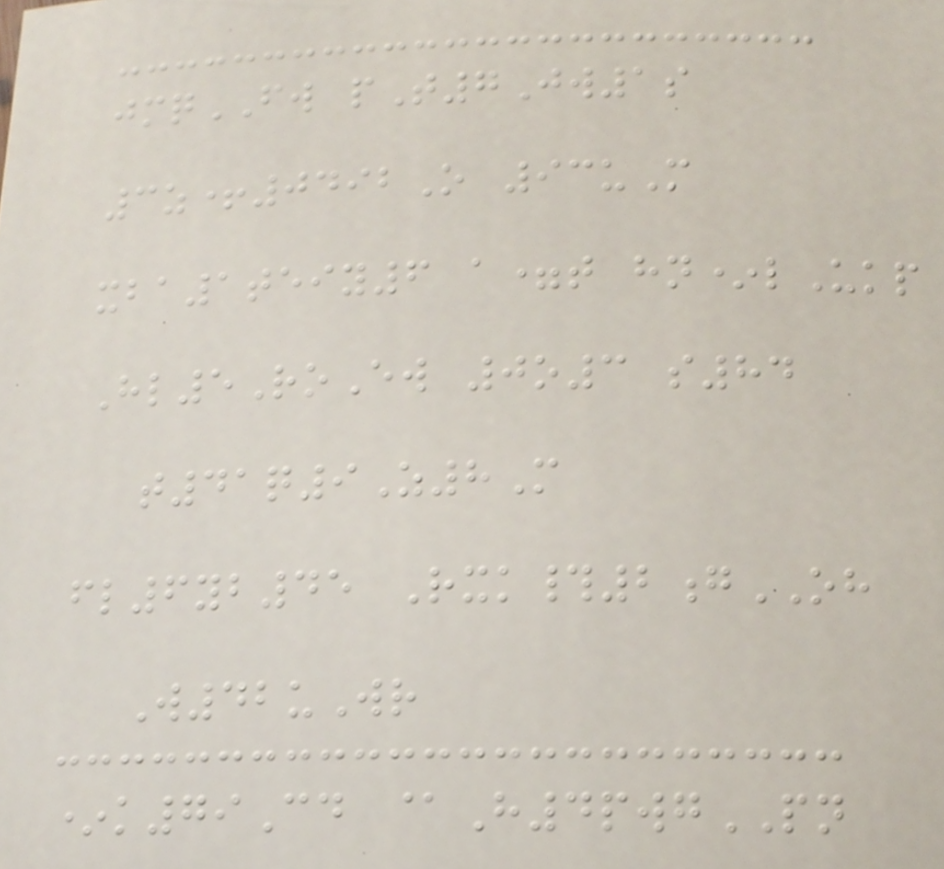jmqFW pT7Jw1s
3z+0492O 93uM
xba1teiy6 a=t hn*lUkp
Hl5RoEw 0o3 s84
t41q9Z8M
fl6yb45 Rxk#2gOH
W42uWr
*k79Cd @H4pwgPN
